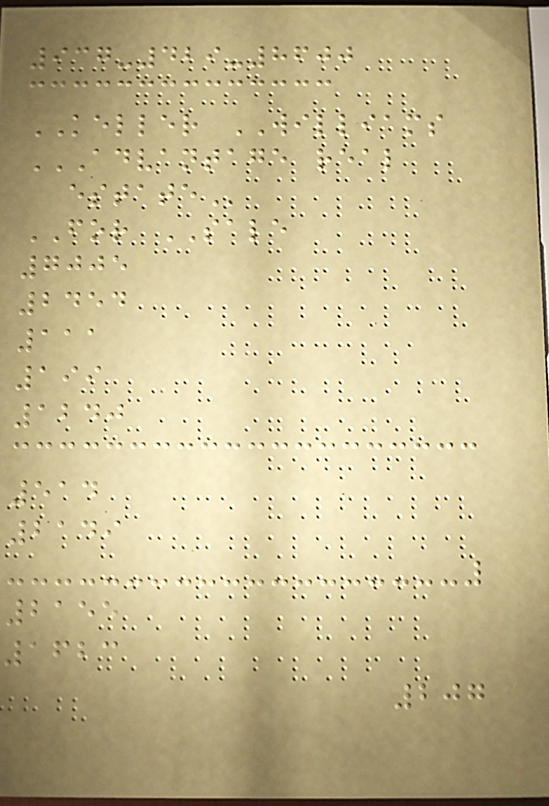937-429-8600
KELLER WILLIAMS
ADVANTAGE REAL
ESTATE
FOR SALE
7005
2454
111
199
1240
514
2149
2155
1623
207
